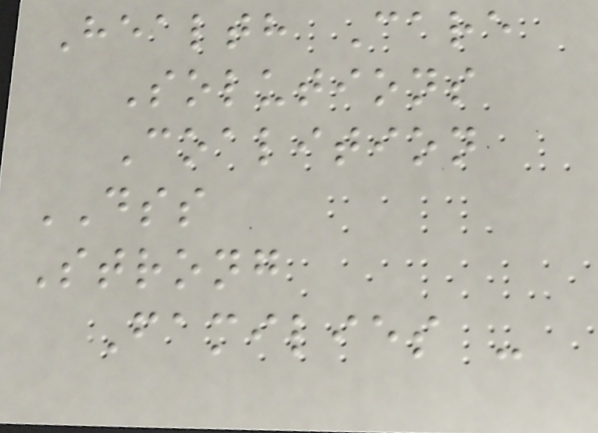Health Care
Solutions
Coalition
DSS
Strong
Families -
